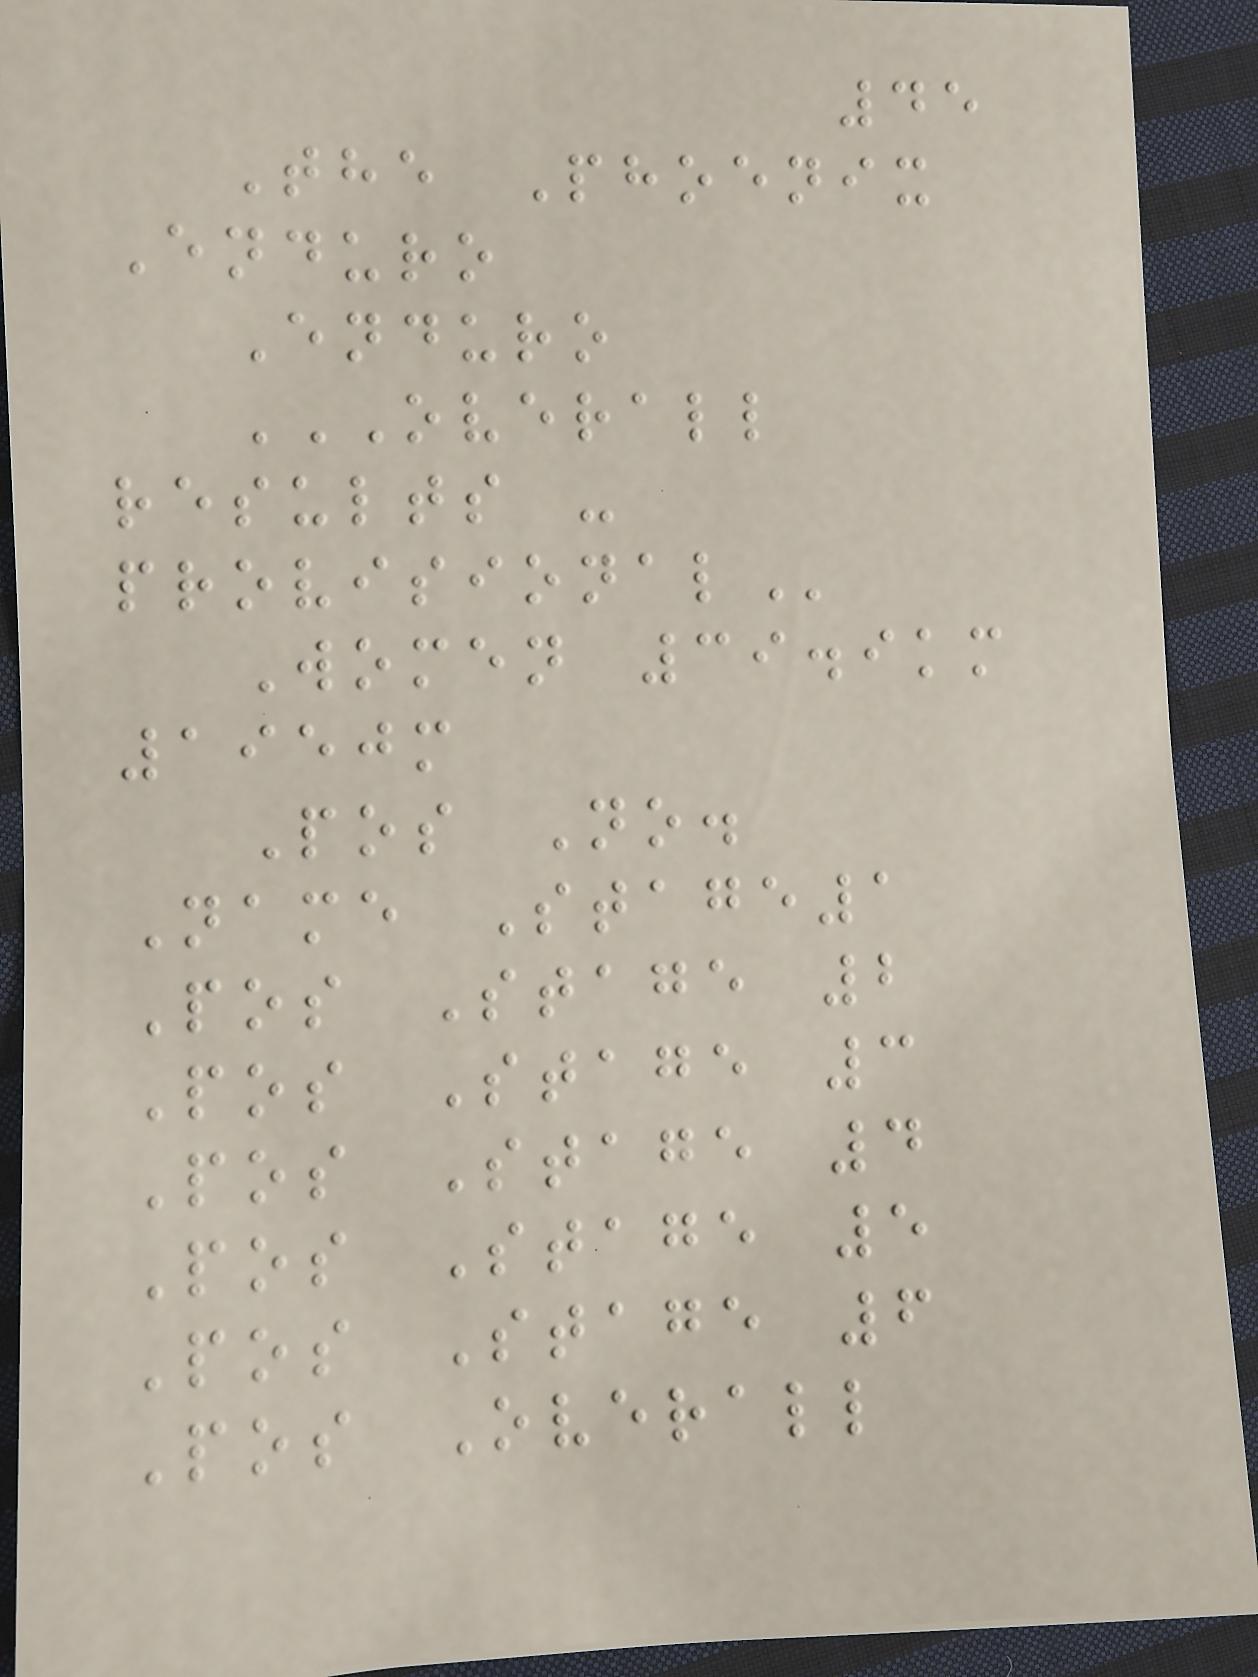45
The Phoenix
Enduro
Enduro
OVERALL
RESULTS -
PROVISIONAL
Women 39.9km
1950m
Pos No.
Name Stage1
Pos Stage 2
Pos Stage 3
Pos Stage 4
Pos Stage 5
Pos Stage 6
Pos Overall
